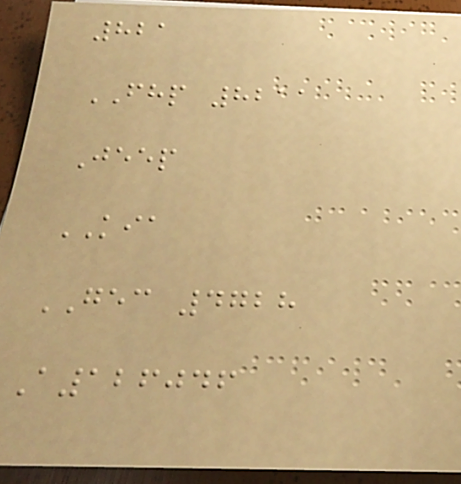821
FHP 8211
Jeep
KIA
GEC 4728
A126046
